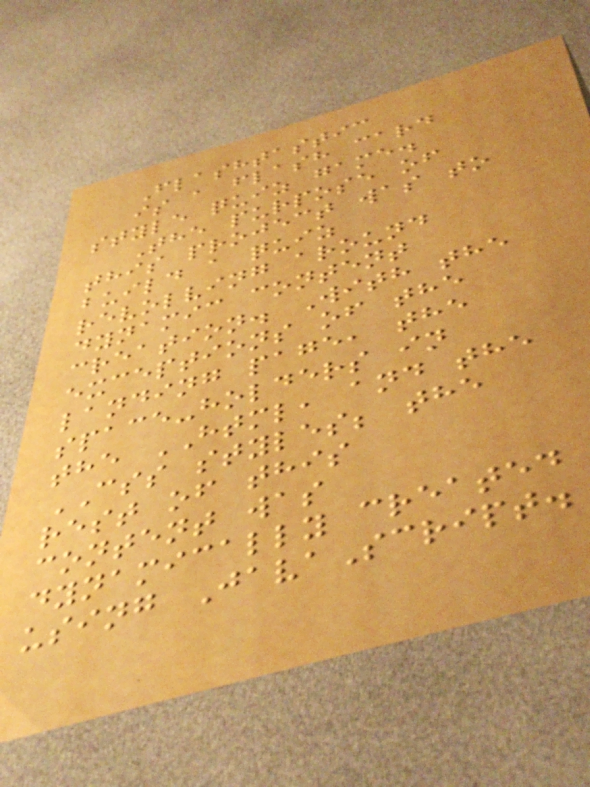Flashtastic
is a flash card
style quiz game.
The purpose of
this project was to
build a quiz
revolving around
dynamic content
creation. With the
exceptions of the
landing page, the
space-holders in
the HTML, and the
CSS styles; the
rest of this
content was
dynamically created
using JavaScript.
